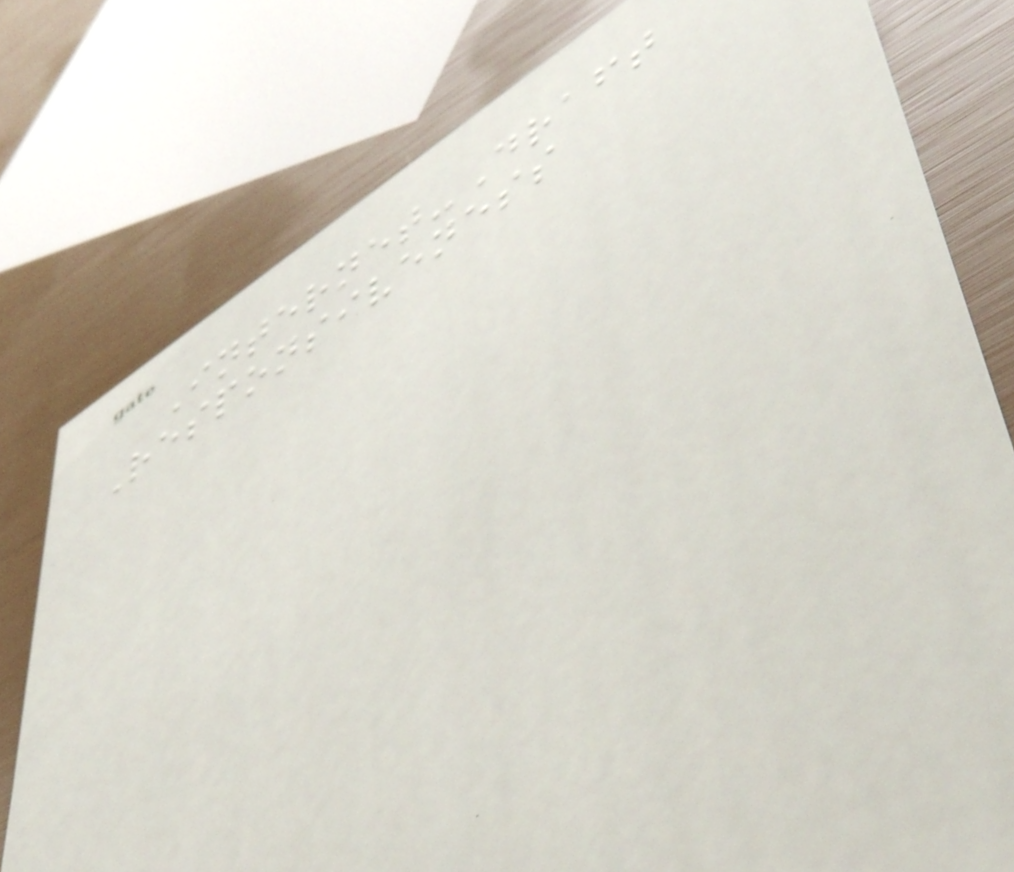Internet-Draft
Responsiveness
